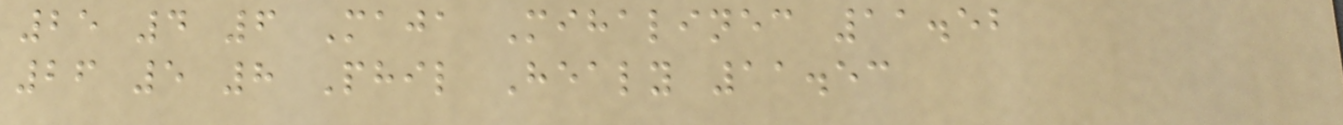25 4 6 Maja Mihalinec 11.52
26 5 8 Phil Healy 11.53
